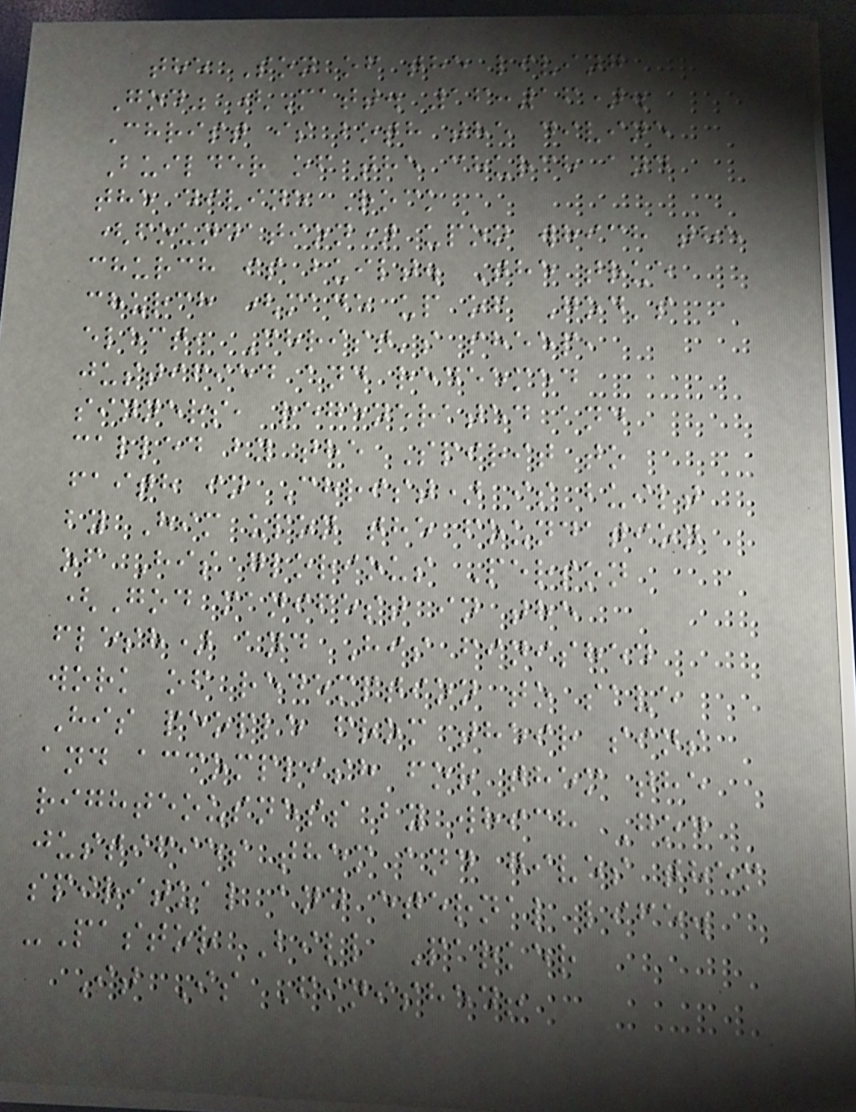the Son of the living
God" (Matt. 16:16).
Christ is both the divine
Builder of the church and
the divine Rock
(foundation) upon which the
church is built. The true
church (made up of God's
elect, Christ's sheep,
justified and redeemed
sinners, regenerated and
called by the Spirit to
faith in Christ) is built
by Him upon the foundation
of His glorious Person
(God manifest in the
flesh) and His finished
work of redemption to save
His people from their sins
and accomplish for them the
righteousness by which God
justifies them and gives them
spiritual and eternal life.
-Pastor Bill Parker
It Is Finished!
